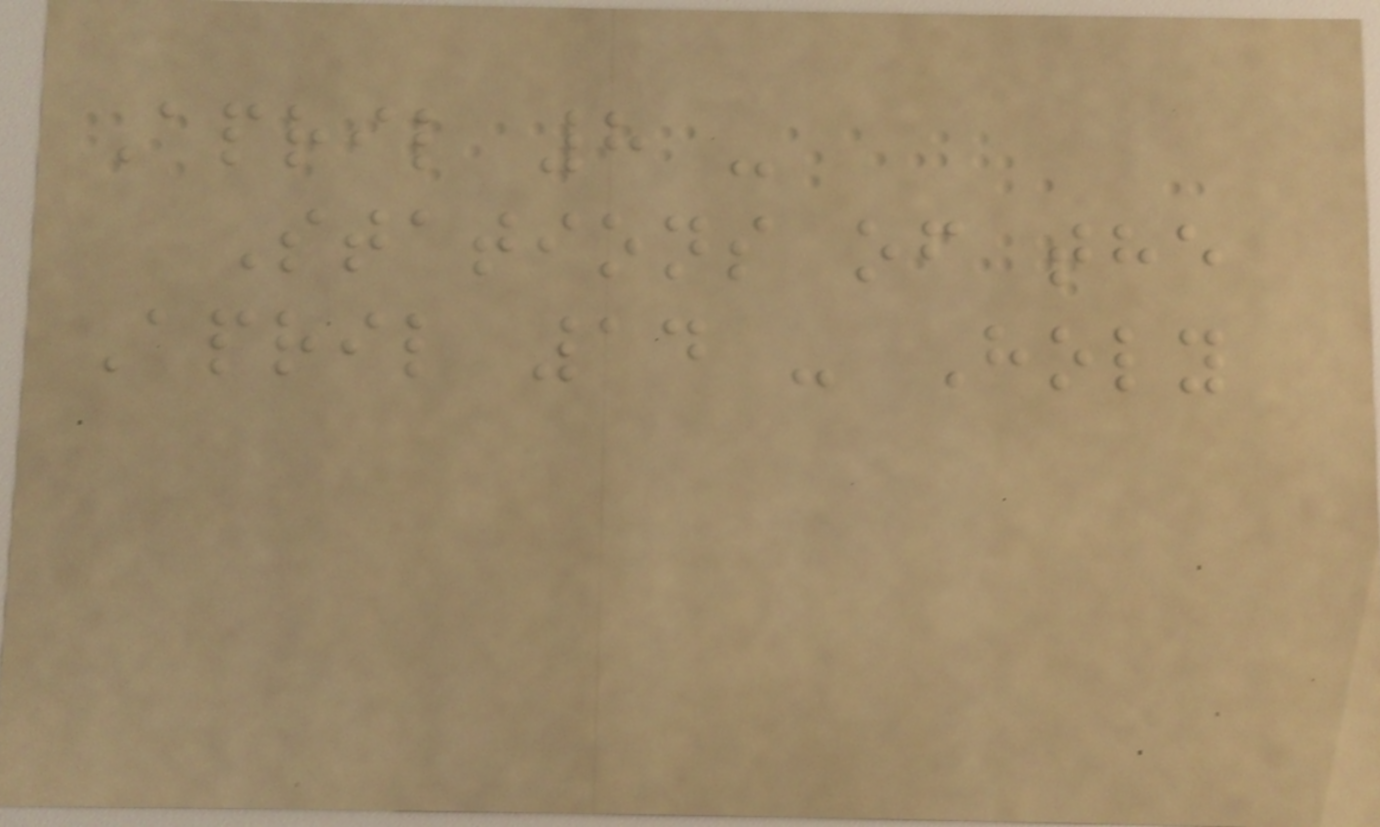April 8 -
Stations of the
April 14 - Holy
